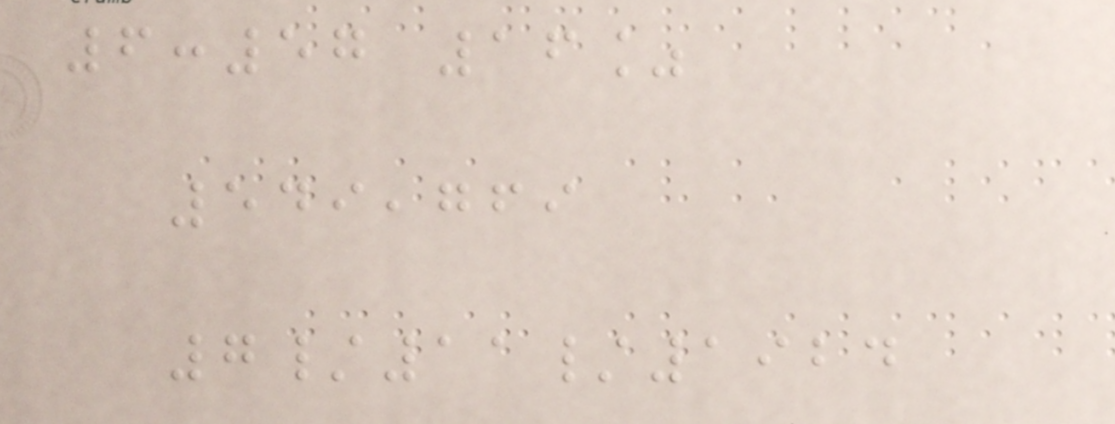6:57 16%
549,769
7/11/1924
